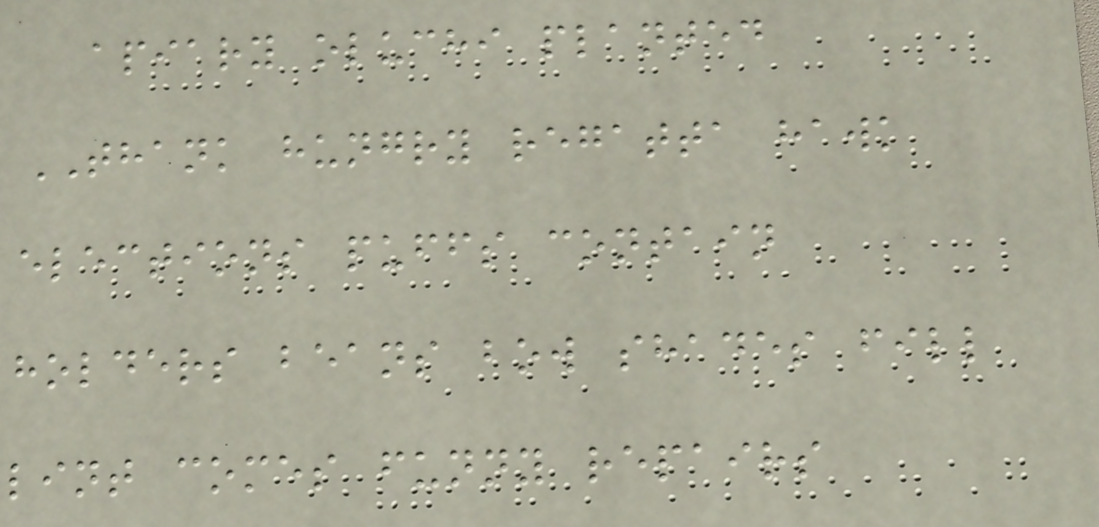apiary oluchi planted
THANK hungry regatta hawk
elections puffs contain
holders beans bow shades fill
lint comes funny repairs
